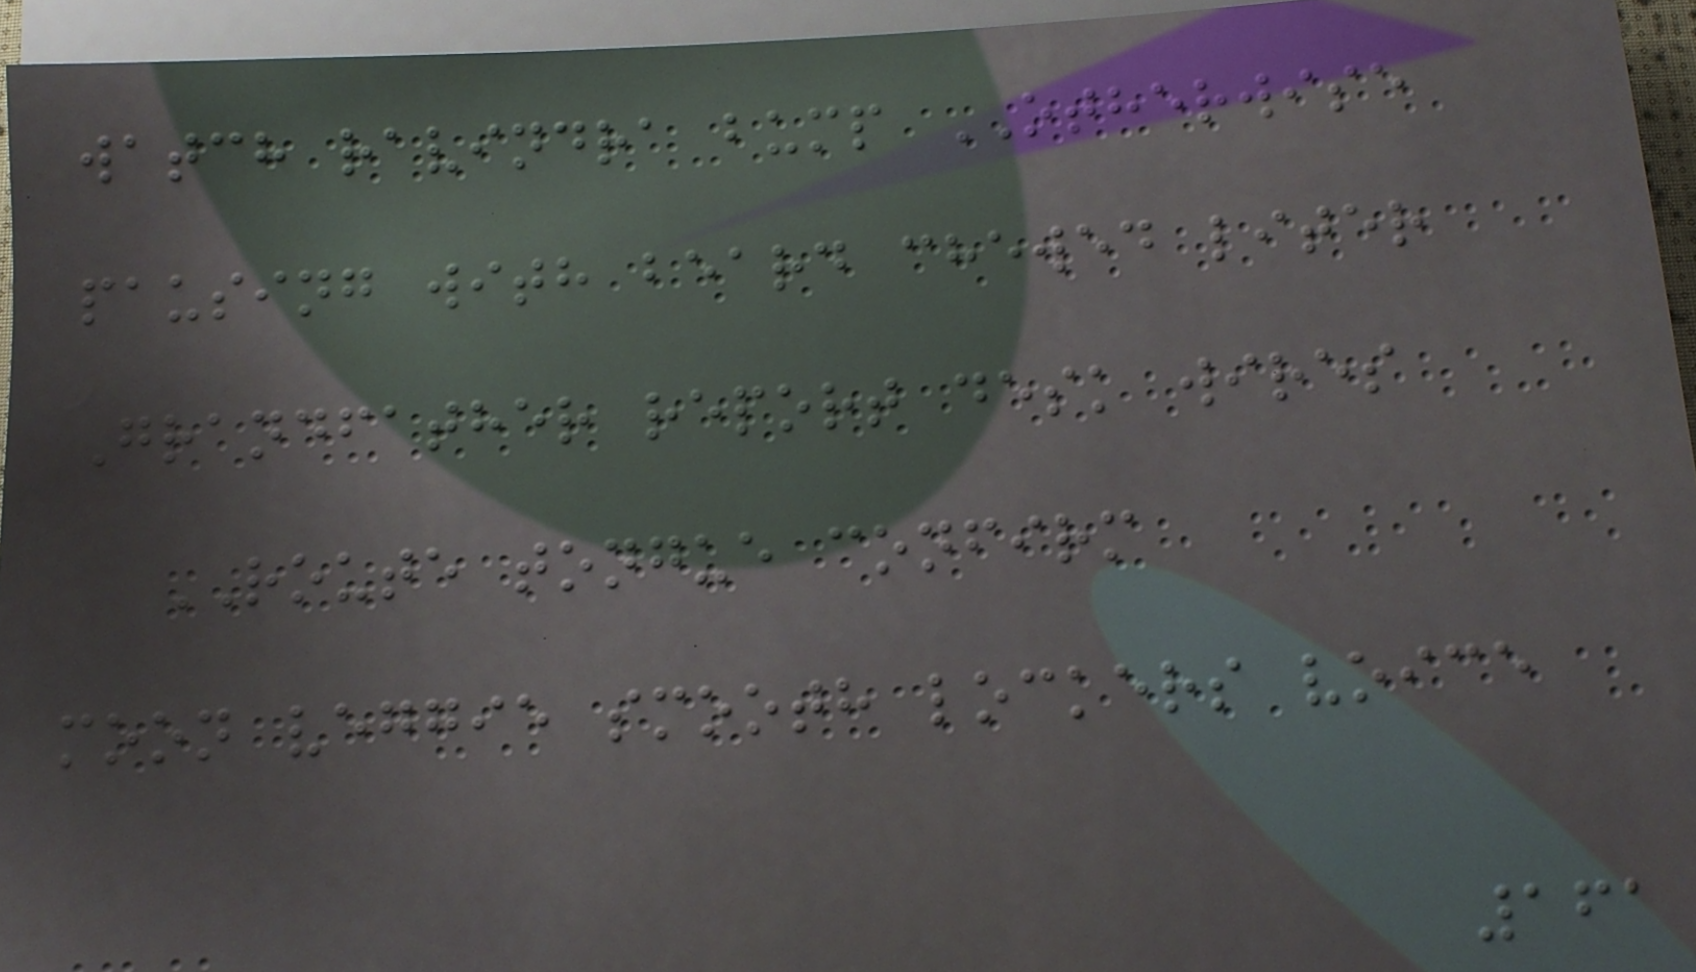watch ravindra bump OTHERWISE
pausing with beard chewed liter
Grandfather report desk wires
ROUTE tongue confirm
moon veggie smooth lockers voice
161
